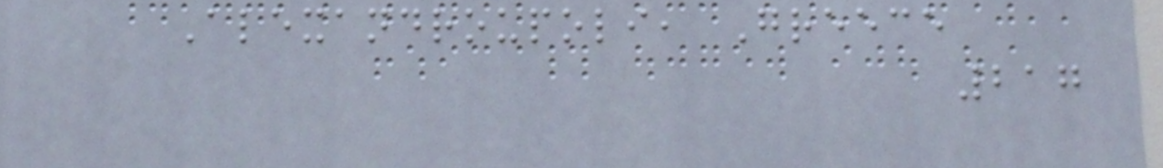Alexandroupoli, Greece
217
